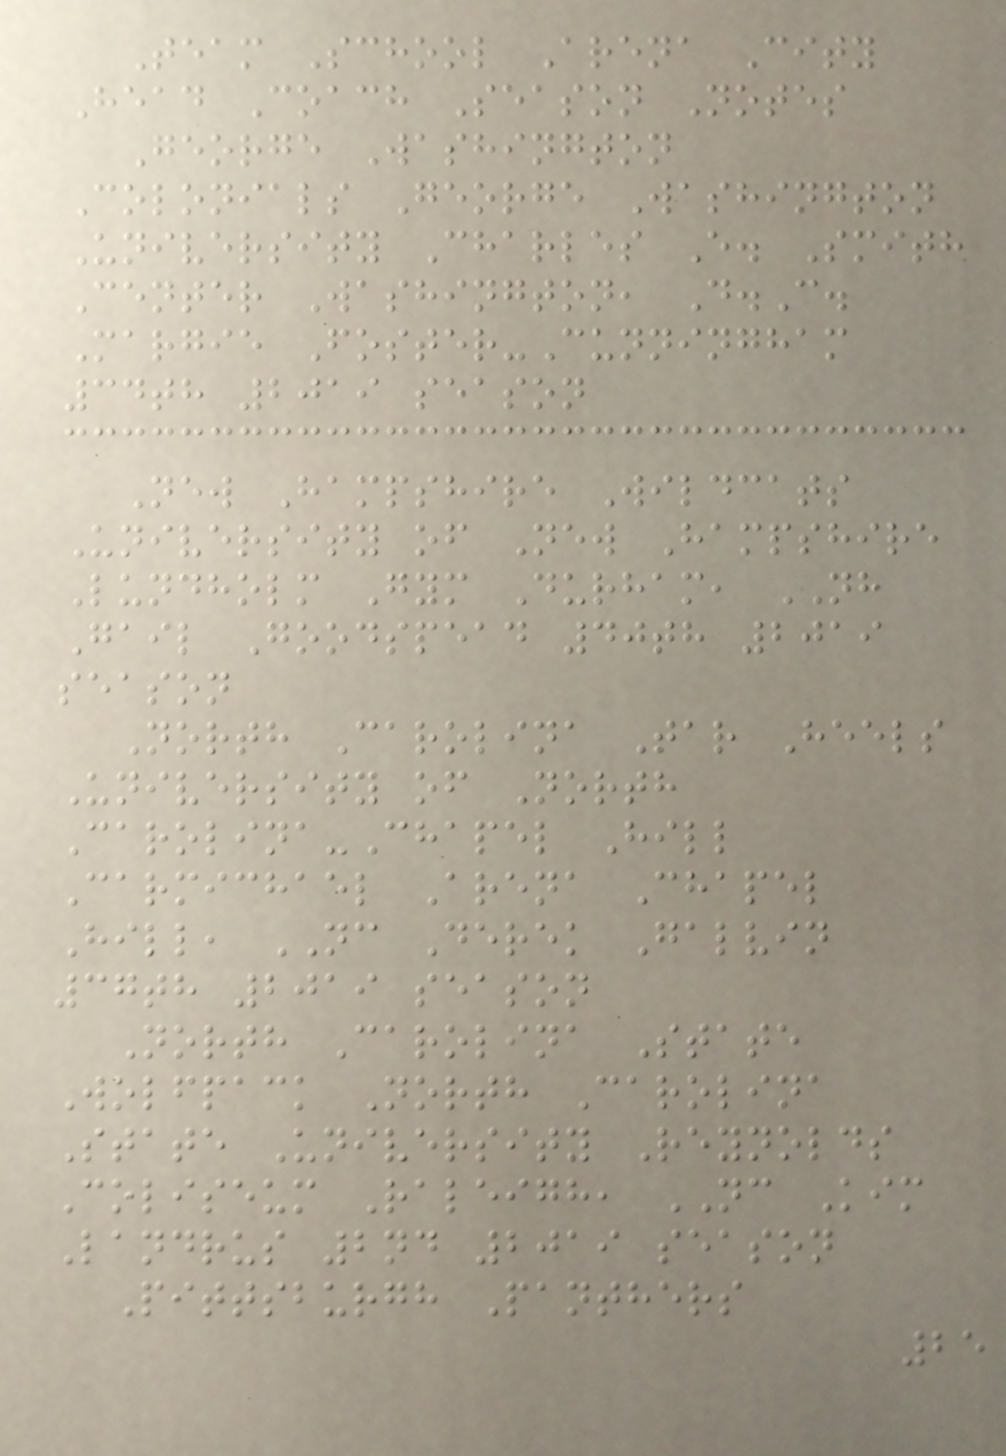Team School Arena City
Head Coach Season Notes
George Washington
Colonials George Washington
University Charles E. Smith
Center Washington, D.C.
Margie Foster-Cunningham
34th 2019 season
New Hampshire Wildcats
University of New Hampshire
Lundholm Gym Durham, NH
Gail Goodspead 40th 2019
season
North Carolina Tar Heels
University of North
Carolina-Chapel Hill
Carmichael Arena Chapel
Hill, NC Derek Galvin
37th 2019 season
North Carolina State
Wolfpack North Carolina
State University Reynolds
Coliseum Raleigh, NC Kim
Landrus 2nd 2019 season
Pittsburgh Panthers
25
